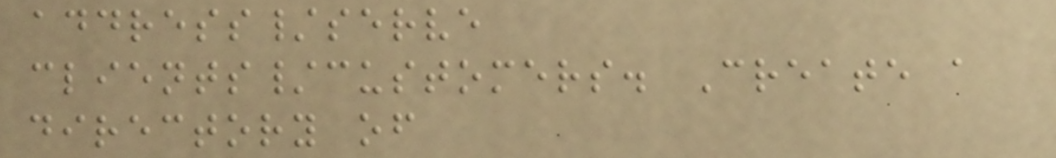address/serve
clients/customers. Create a
directory of
